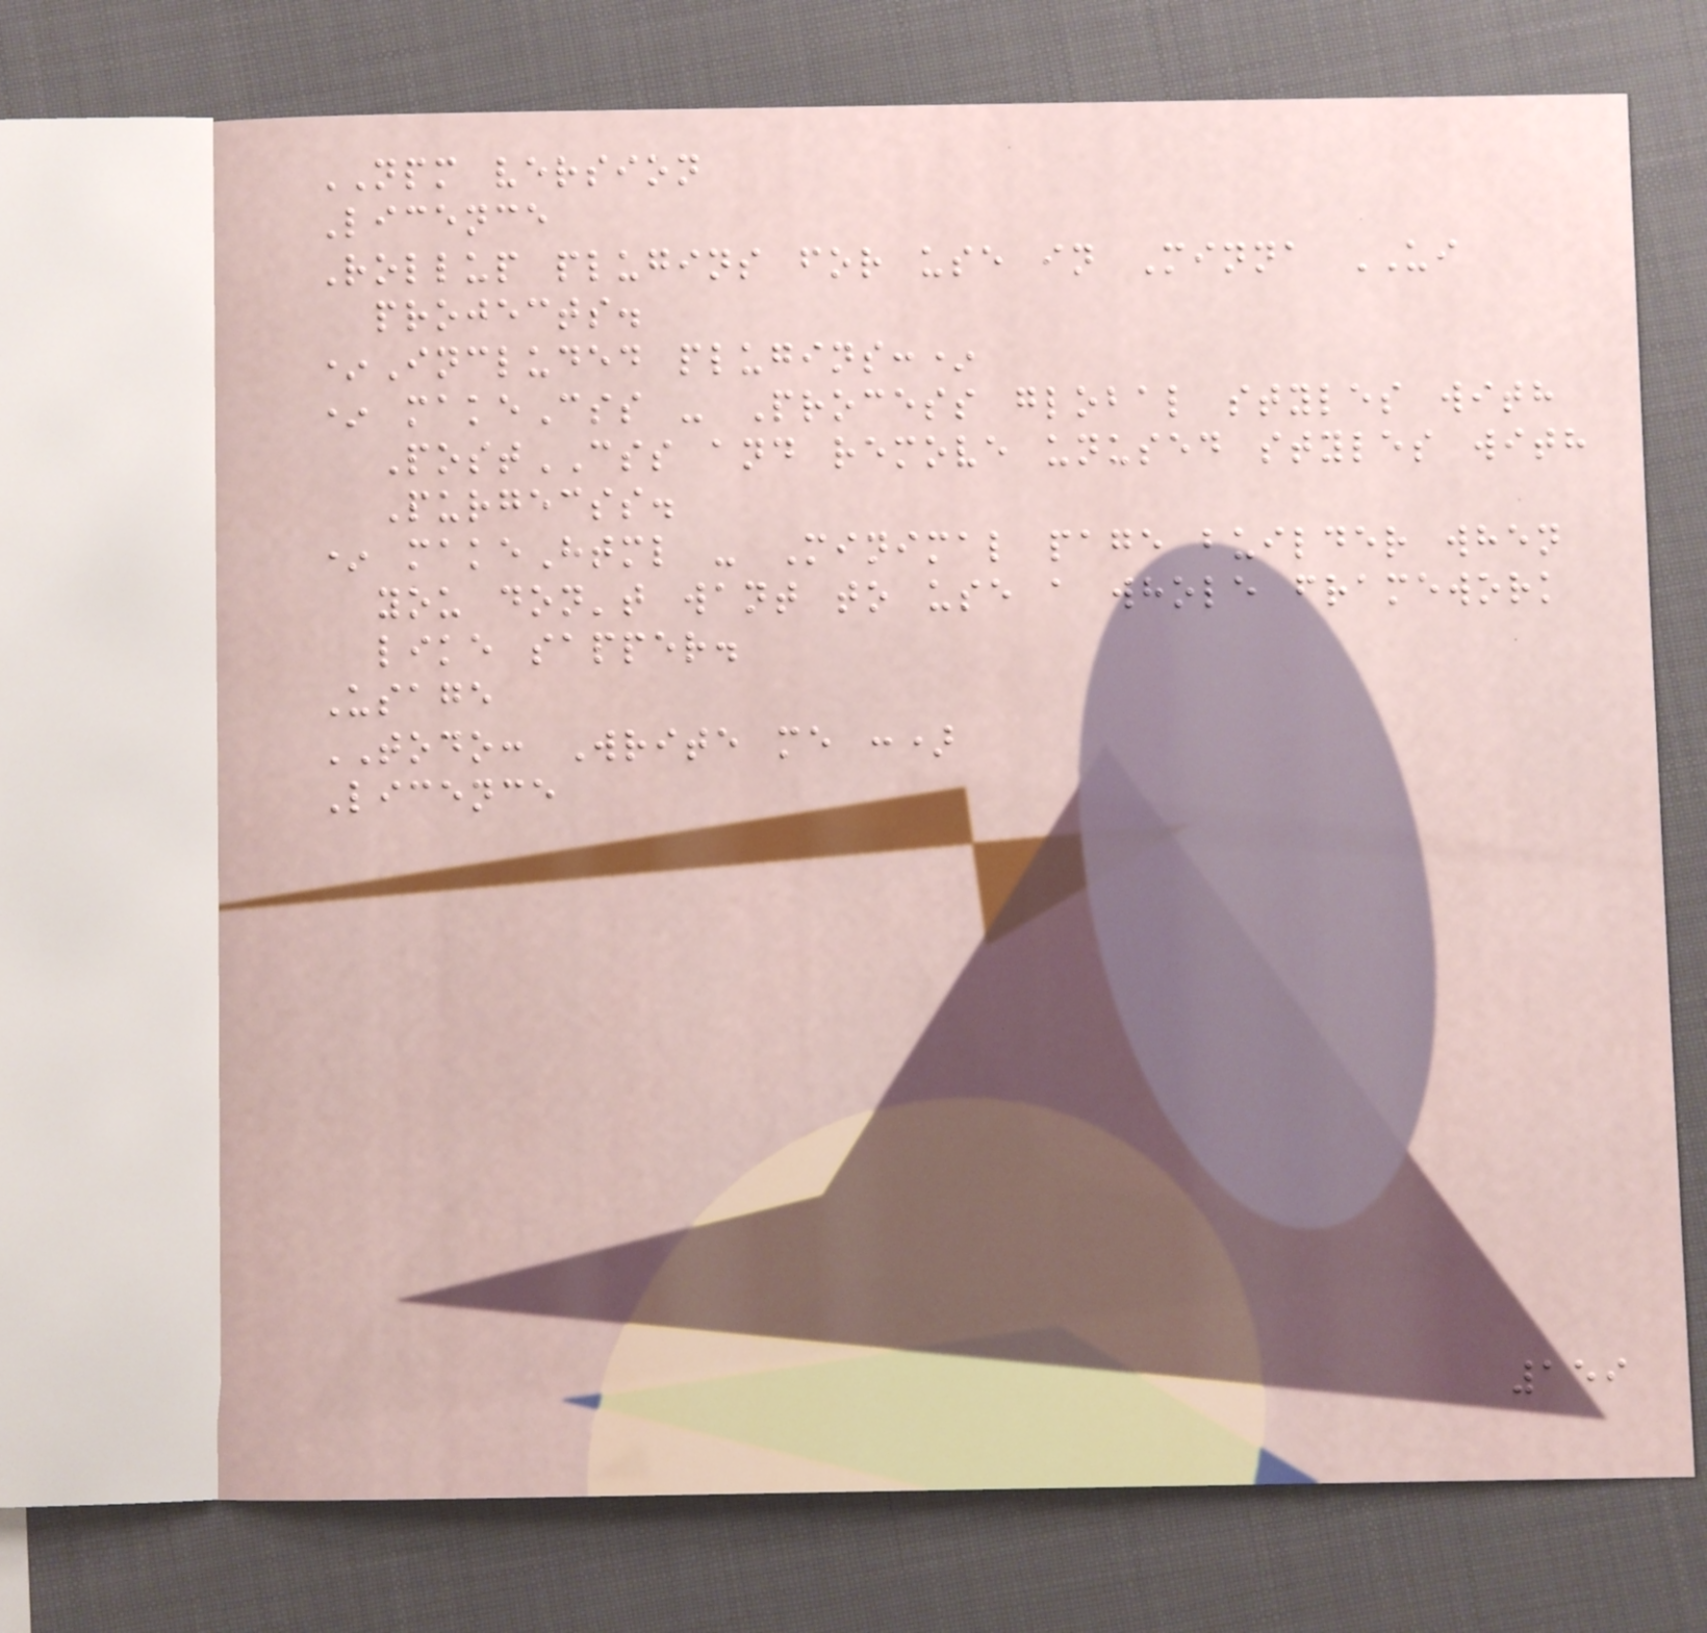NPM version
Licence
Rollup plugins for use in Minna UI
projects.
*Included plugins:*
* makeCss - Process global styles with
PostCSS and remove unused styles with
Purgecss.
* makeHtml - Minimal page builder when
you don't want to use a whole framework
like sapper.
Usage
TODO: Write me :)
Licence
159
